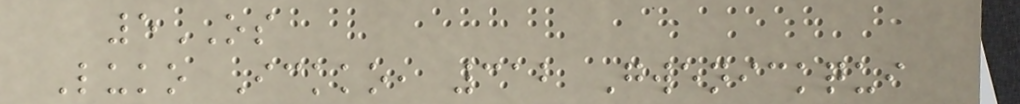5OS
Luko Ickko, 312 Gwenickqui
